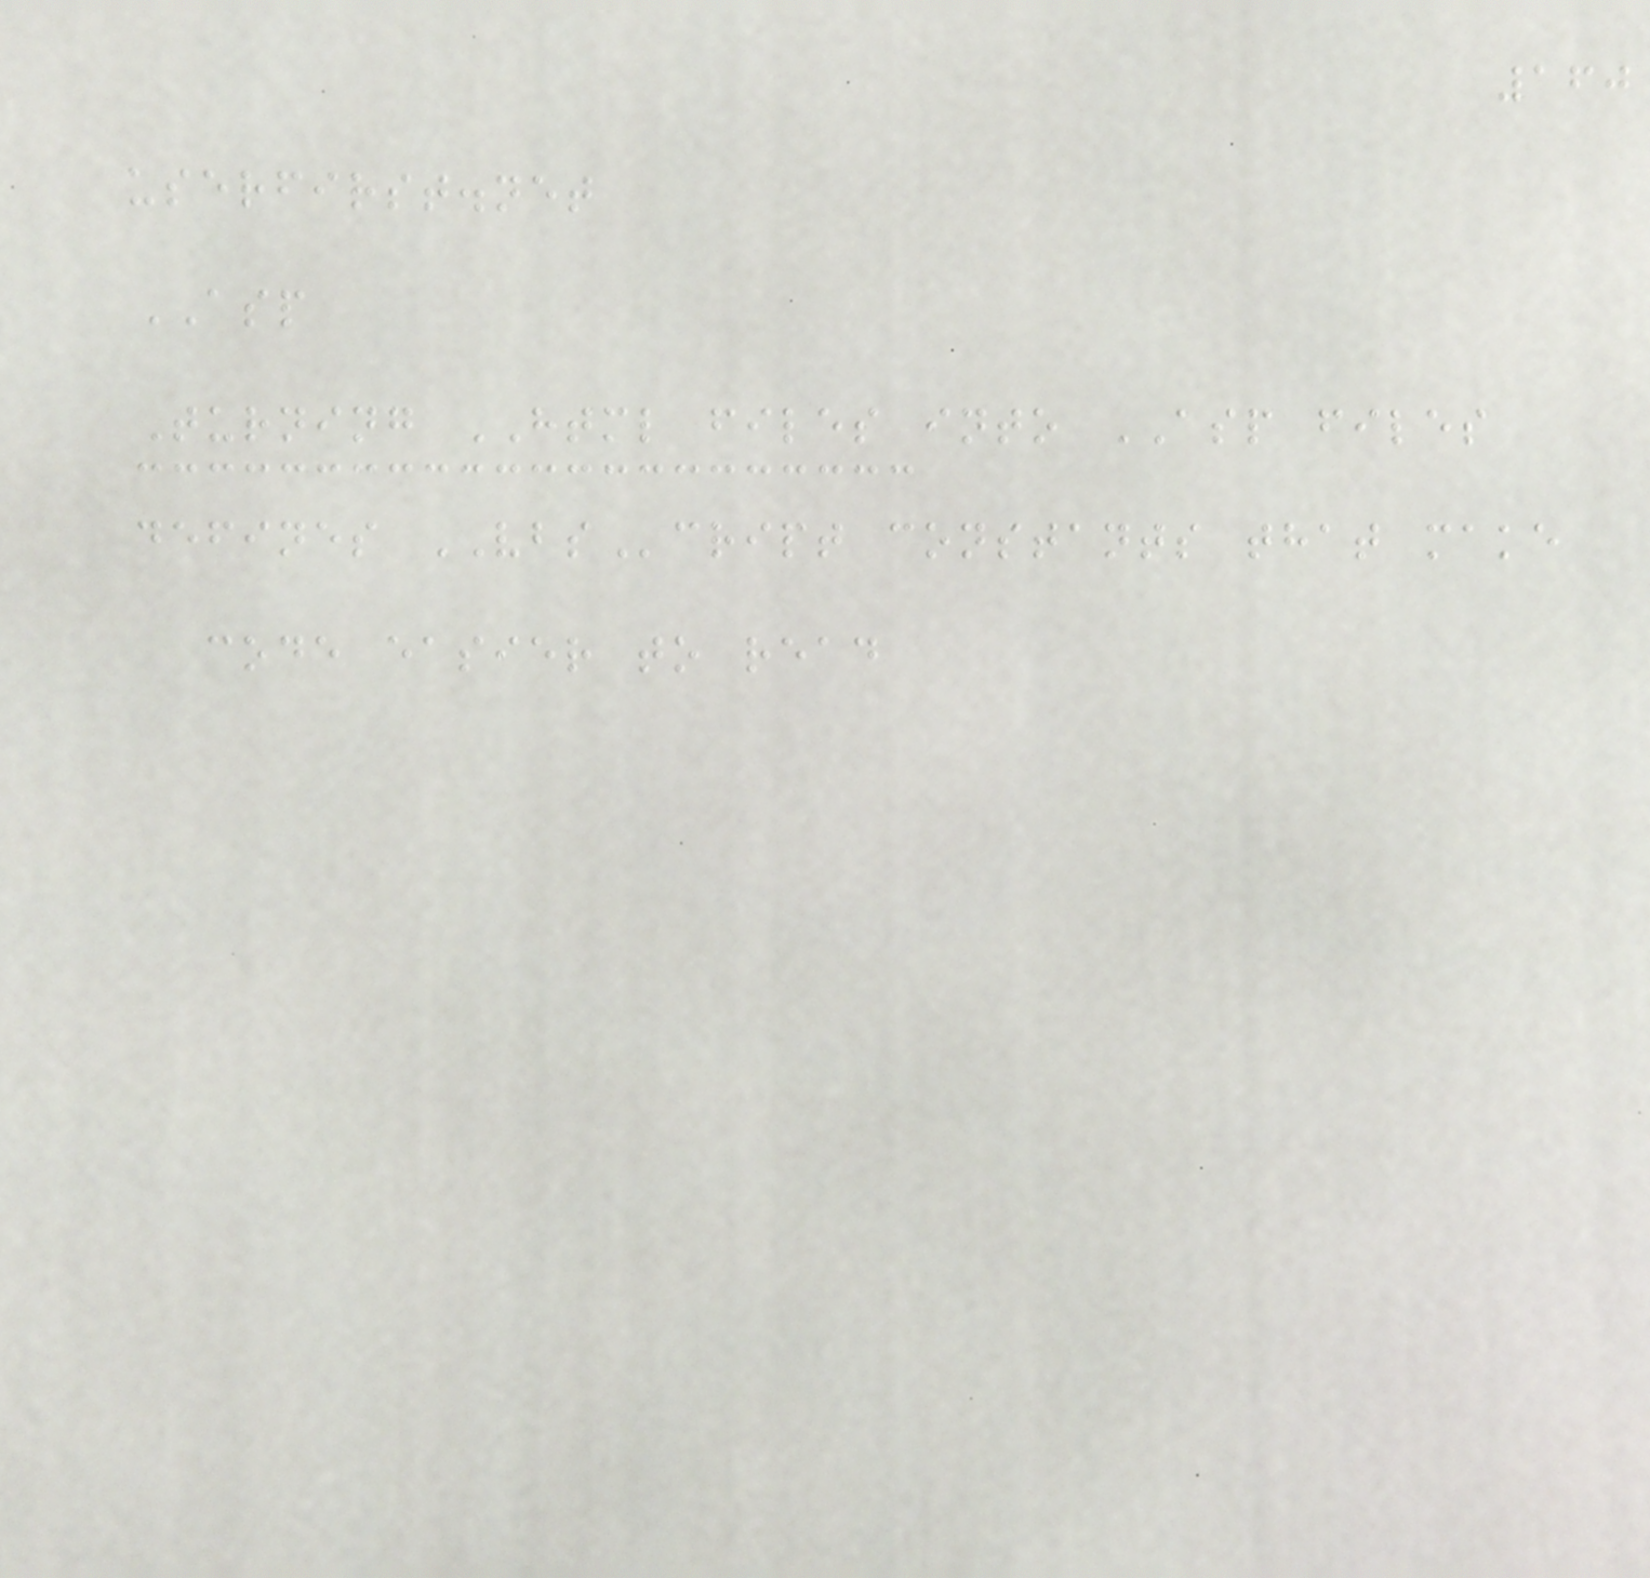160
userfirst.net
ASP
Turning HTML files into ASP files
defines VBScript constants that make
code easier to read
